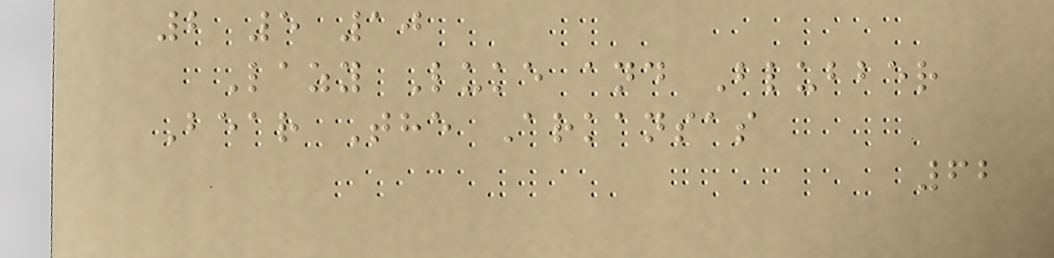2 5 10
Lazy Luke and Blubber
Bear The Arkansas
62
